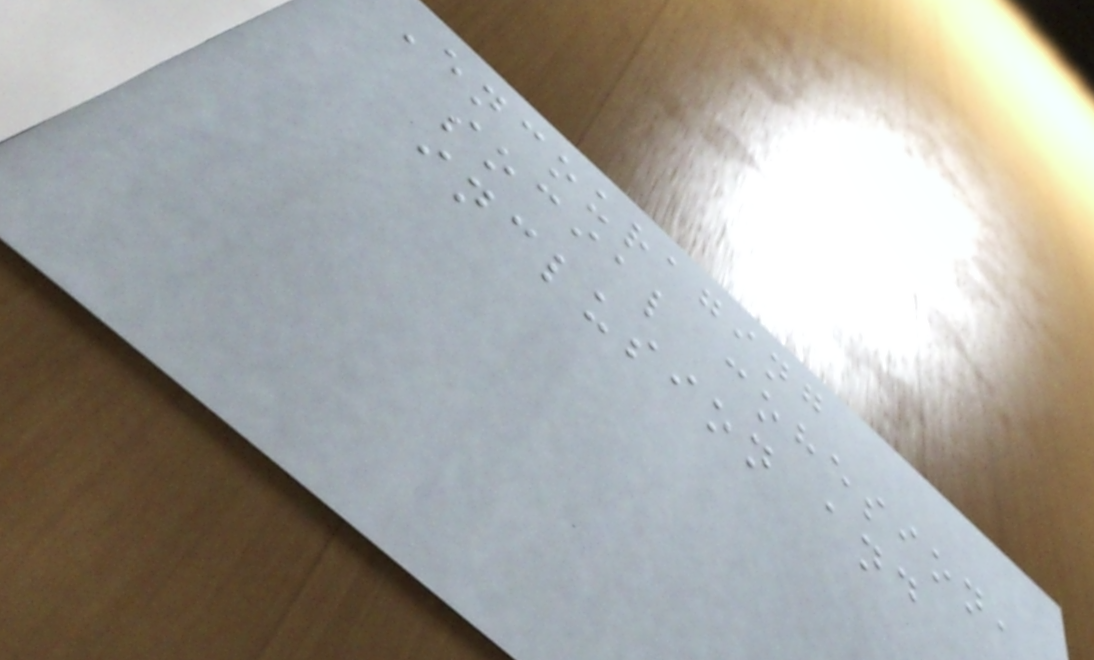Encouraging
social cohesion,
inclusion and
